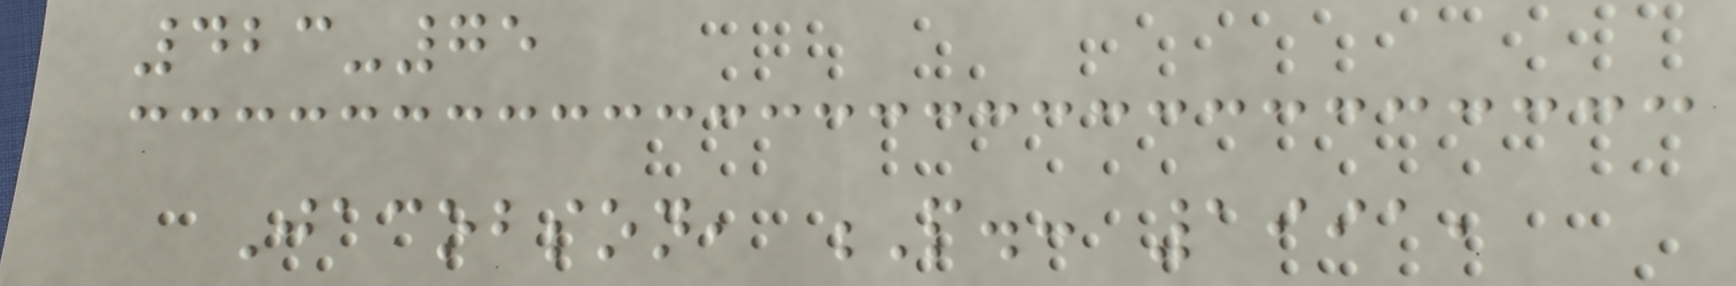423-75
Jacobson, P.: 1991,
